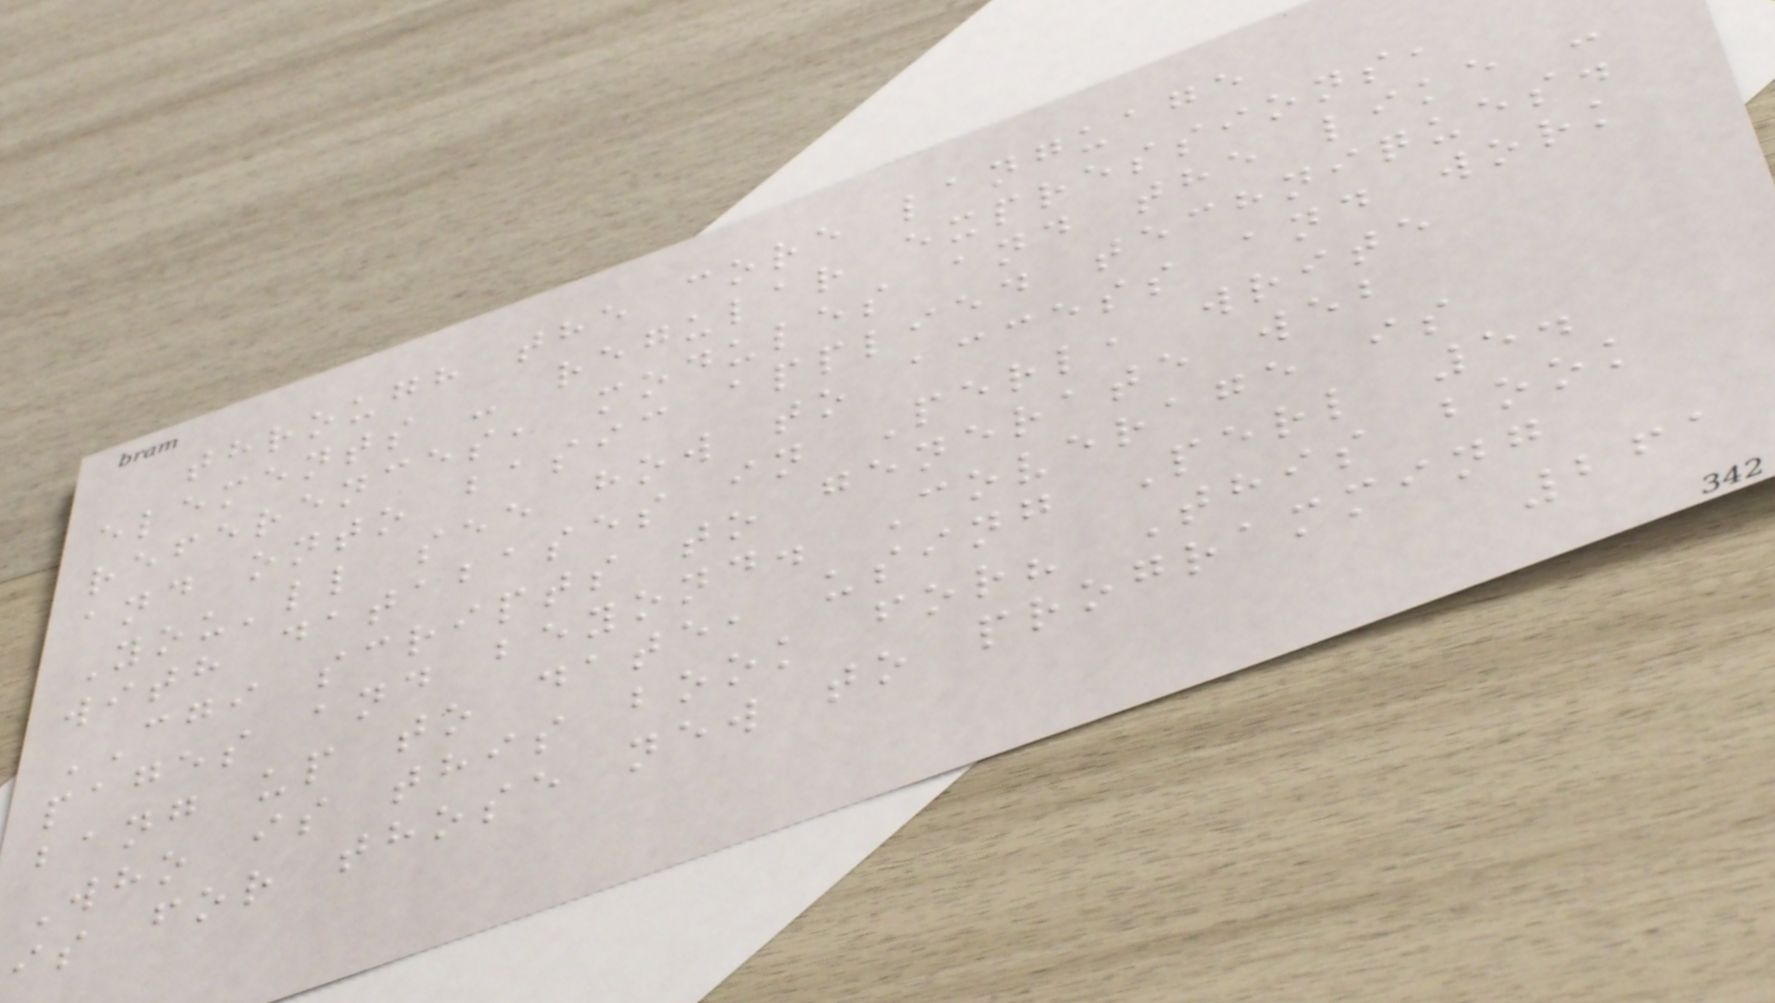through the core language
elements - regular expressions,
references, modules and the like -
and onto basic applied techniques.
You'll see how to access and work
with databases in Perl, write
CGI scripts to generate web
pages and beyond. Coverage is
bang up to date, using Perl 5.
Who is this book for? This book
is for those new to programming
261
